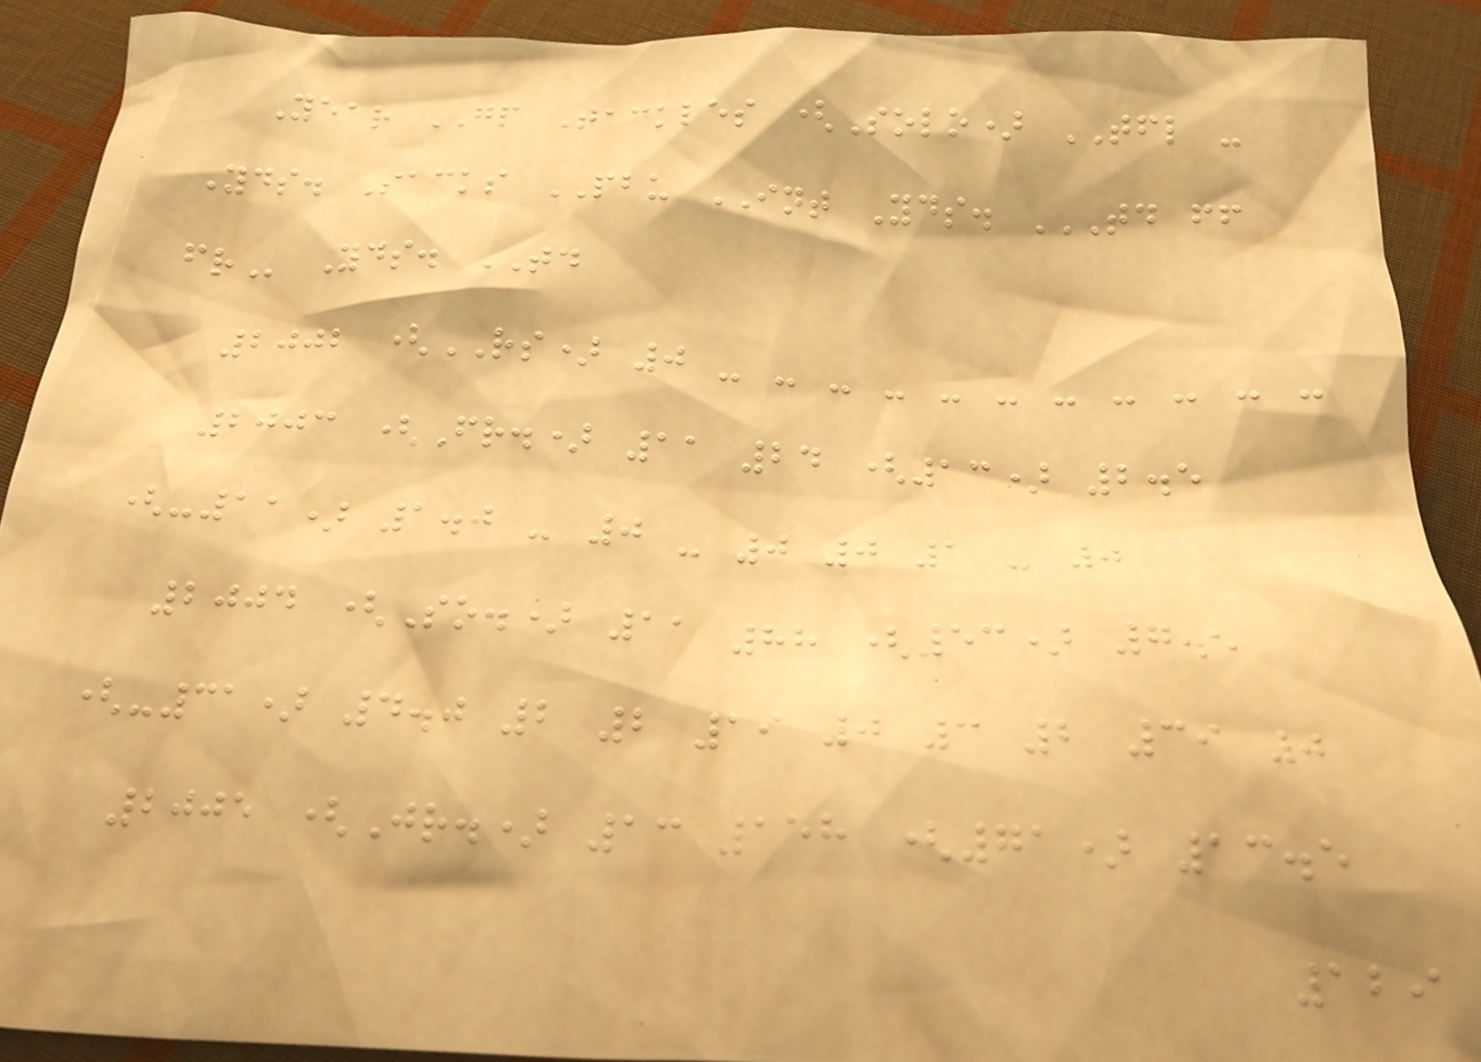Year GP Tackles (Solo) TFL -
Yds. Sacks PBU INT Yds. TD FF
FR Yds. TD
2002 (RS) 0 - - - - - - - - - - -
2003 (Fr.) 11 24 (13) 2.5
(-11) 1.0 - 0 - 0 0 1 - 0
2004 (So.) 11 88 (53) 7.5
(-31) 4.0 2 2 19 0 3 2 39 0
2005 (Jr.) 13 158 (71) 13.5
129
